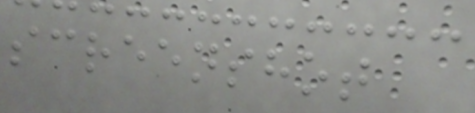screenshot
